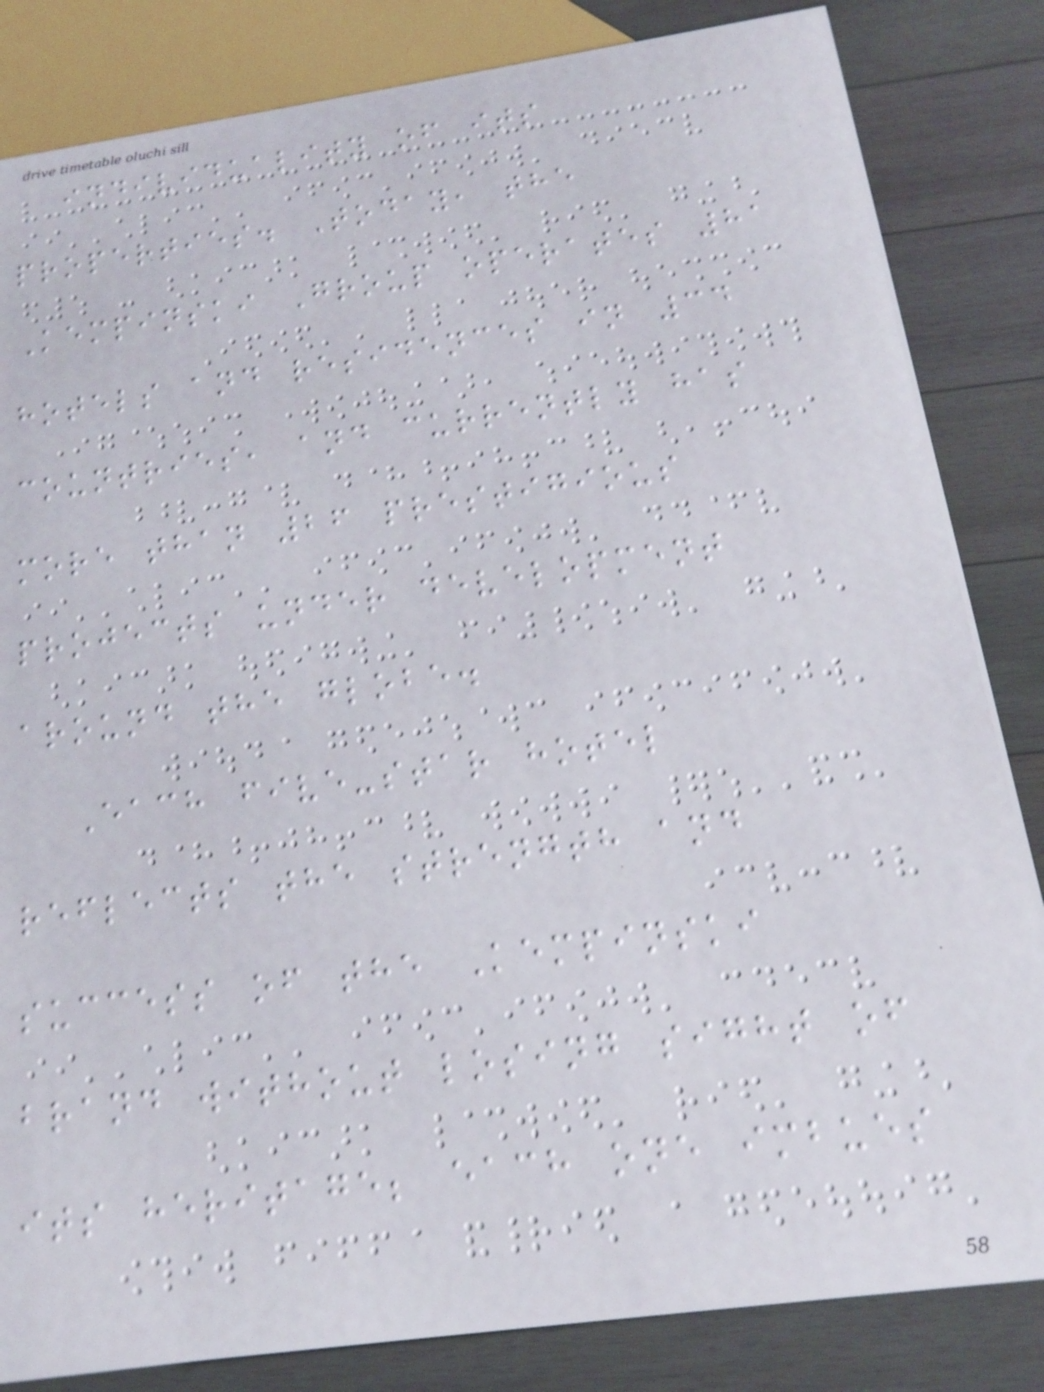individuality of its
properties. Today, the
Kempinski Group operates 81
hotels and residences in 34
countries, and currently has
more than 26 prestigious
projects under development
around the globe.
Each five-star hotel
reflects the strength and
success of the Kempinski
brand without losing sight of
its heritage; each one imbues
